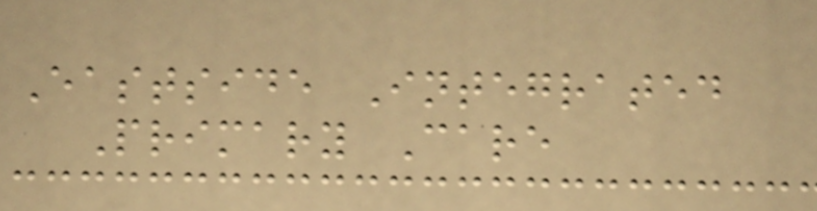Eastside Integrated
Primary Care
